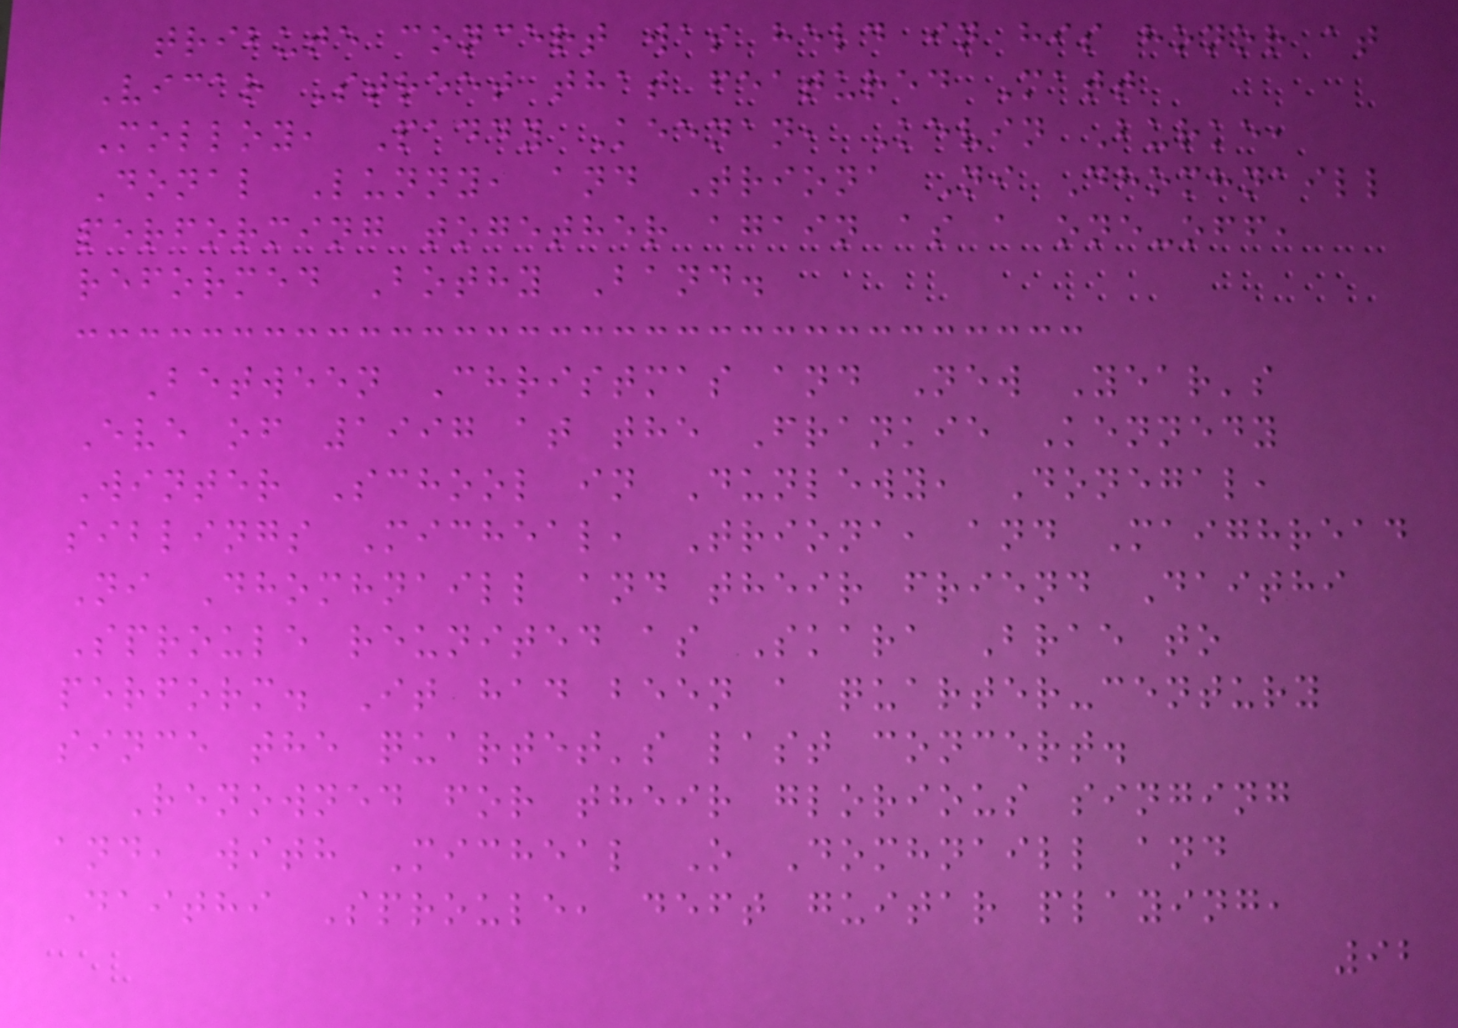tribute concert was held in his honor at
Vicar Street that featured Matt
Molloy, Paddy Keenan, Kevin Burke,
Donal Lunny, and Triona Ni Dhomhnaill
performing together again as a one-off,
reformed Bothy Band.
Between Christmas and New Year's
Eve of 1997 at the Frankie Kennedy
Winter School in Dunlewy, Donegal,
siblings Micheal, Triona, and Maighread
Ni Dhomhnaill and their friend Daithi
Sproule reunited as Skara Brae to
perform. It had been a quarter-century
since the quartet's last concert.
Renowned for their glorious singing
and, with Micheal O Domhnaill and
Daithi Sproule, deft guitar playing,
92
